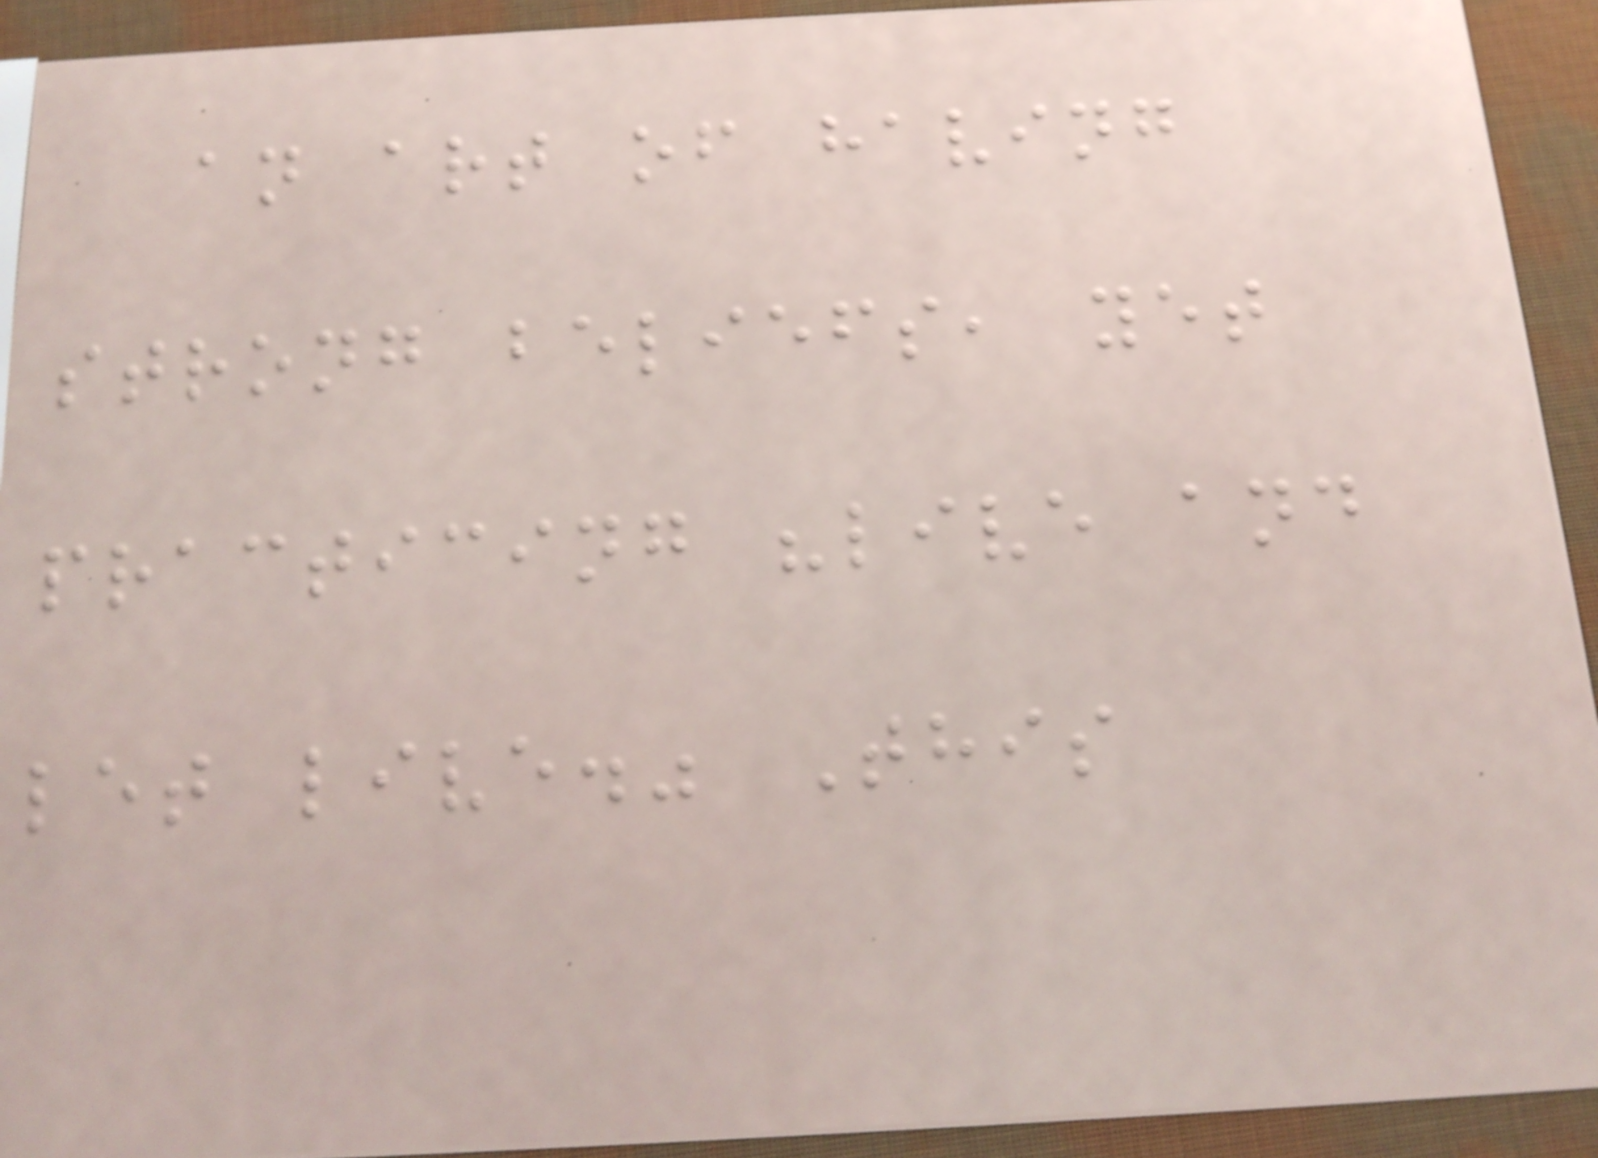an art of having
strong beliefs, yet
practicing "live and
let live." This
